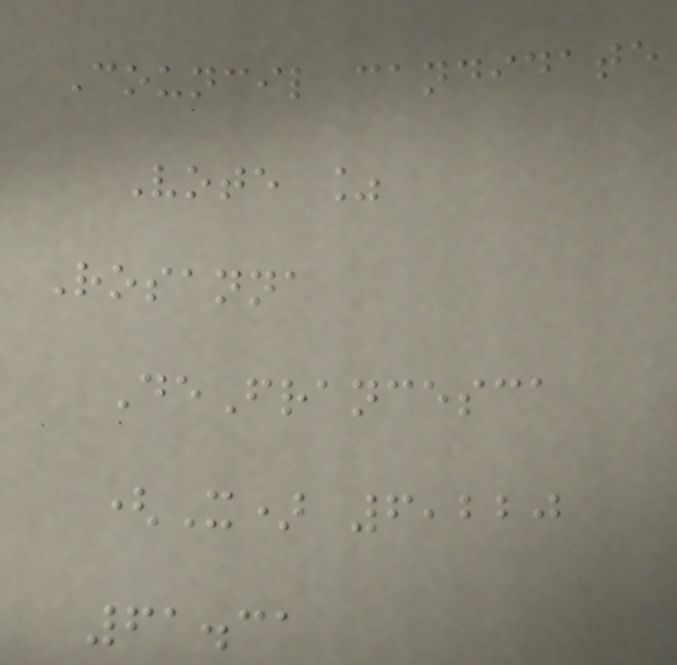Council candidate
Vote %
Rosanna
DeFrancesca
(X) 6,220
61.31
